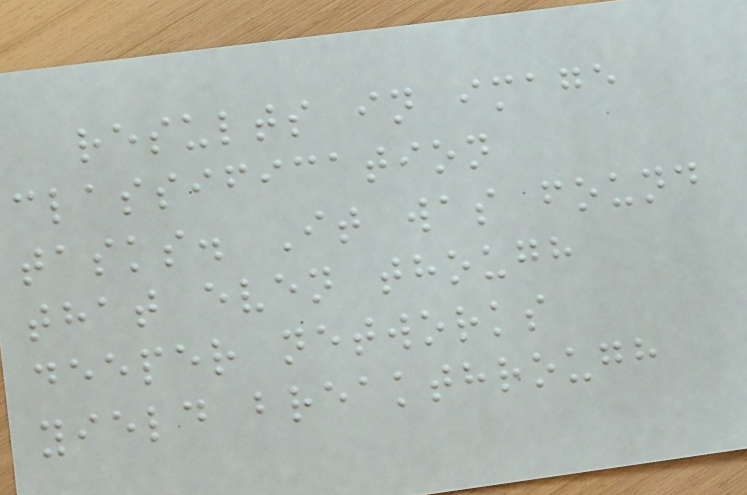results in image
classification
tasks. It was found
that even though
deeper networks
yield breakthrough
